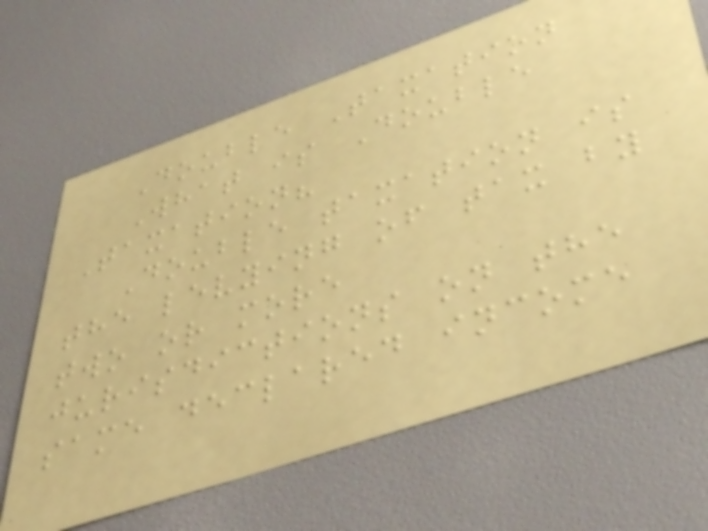Double Taxation
What is Double
Taxation?
Double taxation is
the levying of tax by
two or more
jurisdictions on the
same declared income
